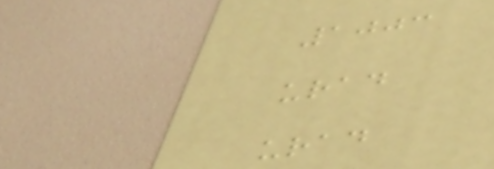1003
urad
urad
